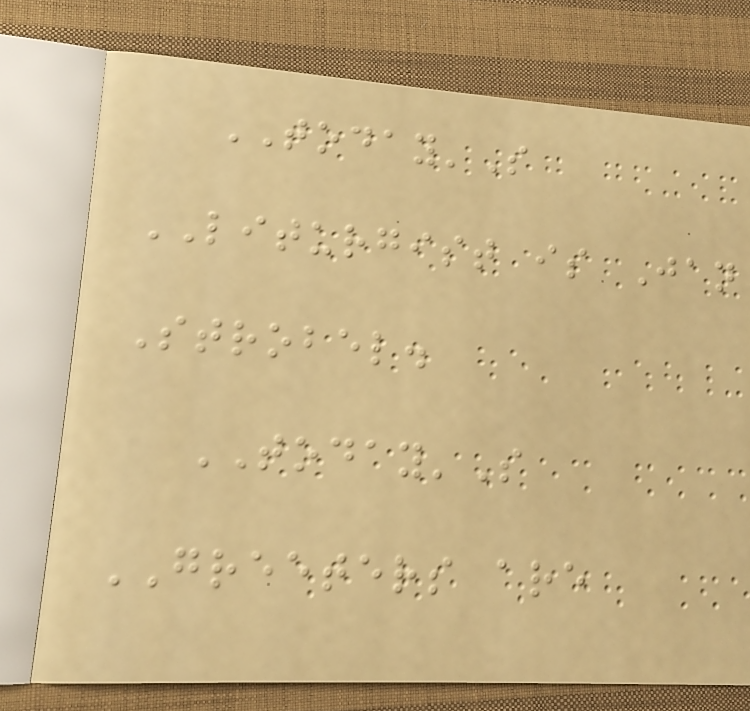TODAY'S
LITURGIST is Jan
Strobel.
TODAY'S
GREETERS are
